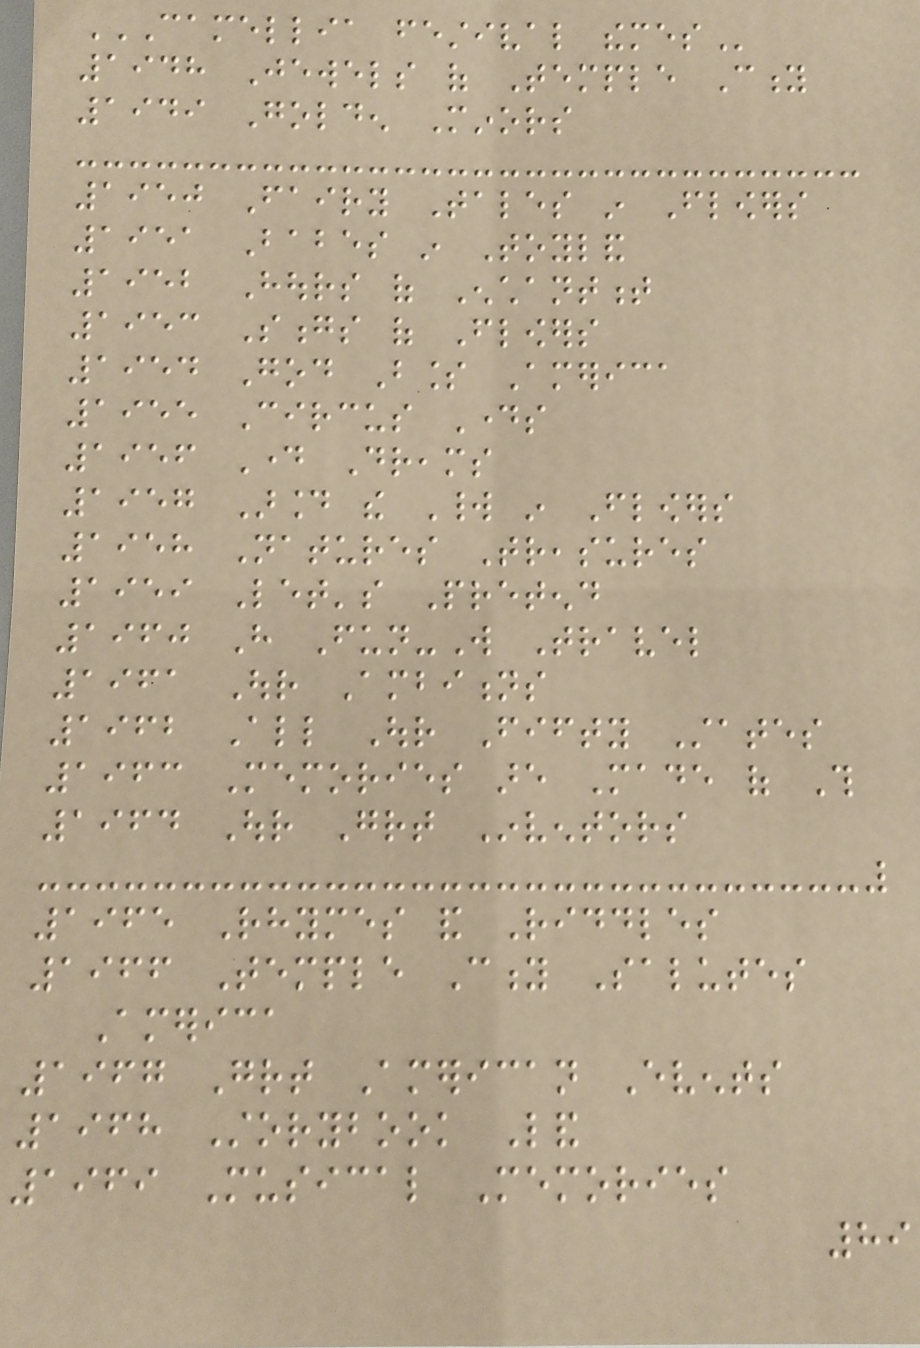CAMELLIA FESTIVAL THEMES
1948 Jewels of Temple City
1949 Golden Minors
1950 Fairy Tales in Flowers
1951 Babes in Toyland
1952 Hours of Enchantment
1953 Songs of Flowers
1954 God Bless America
1955 Circus Days
1956 Day Dreams
1957 Around the World in Flowers
1958 Natures Treasures
1959 Let's Pretend
1960 Have Fun-Will Travel
1961 Our Ambitions
1962 All Our Fifty States
1963 Memories are Made of This
1964 Our Great Inventors
1965 Rhymes and Riddles
1966 Temple City Salutes
America
1967 Great American Events
1968 Storybook Land
1969 Musical Memories
89
